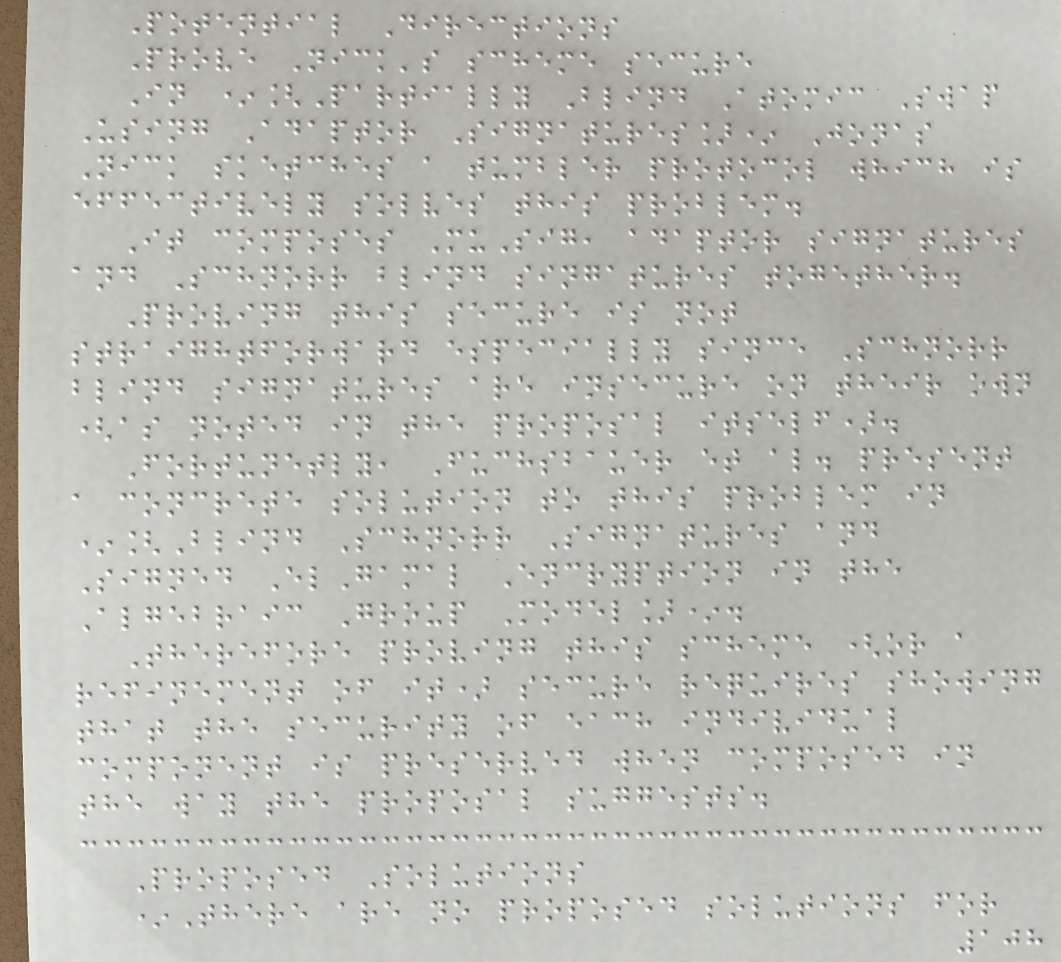Potential Directions
Prove Nick's scheme secure
In *[Partially Blind Atomic Swap
Using Adaptor Signatures]* Jonas
Nick sketches a tumbler protocol which is
effectively solves this problem.
It composes MuSig, adaptor signatures
and Schnorr blind singatures together.
Proving this secure is not
straightforward especially since Schnorr
blind signatures are insecure on their own
(as noted in the proposal itself).
Fortunetly, Fuchsbauer et al. present
a concrete solution to this problem in
*[Blind Schnorr Signatures and
Signed ElGamal Encryption in the
Algebraic Group Model]*.
Therefore proving this scheme (or a
refinement of it) secure requires showing
that the security of each individual
component is preserved when composed in
the way the proposal suggests.
Proposed Solutions
*There are no proposed solutions for
108
